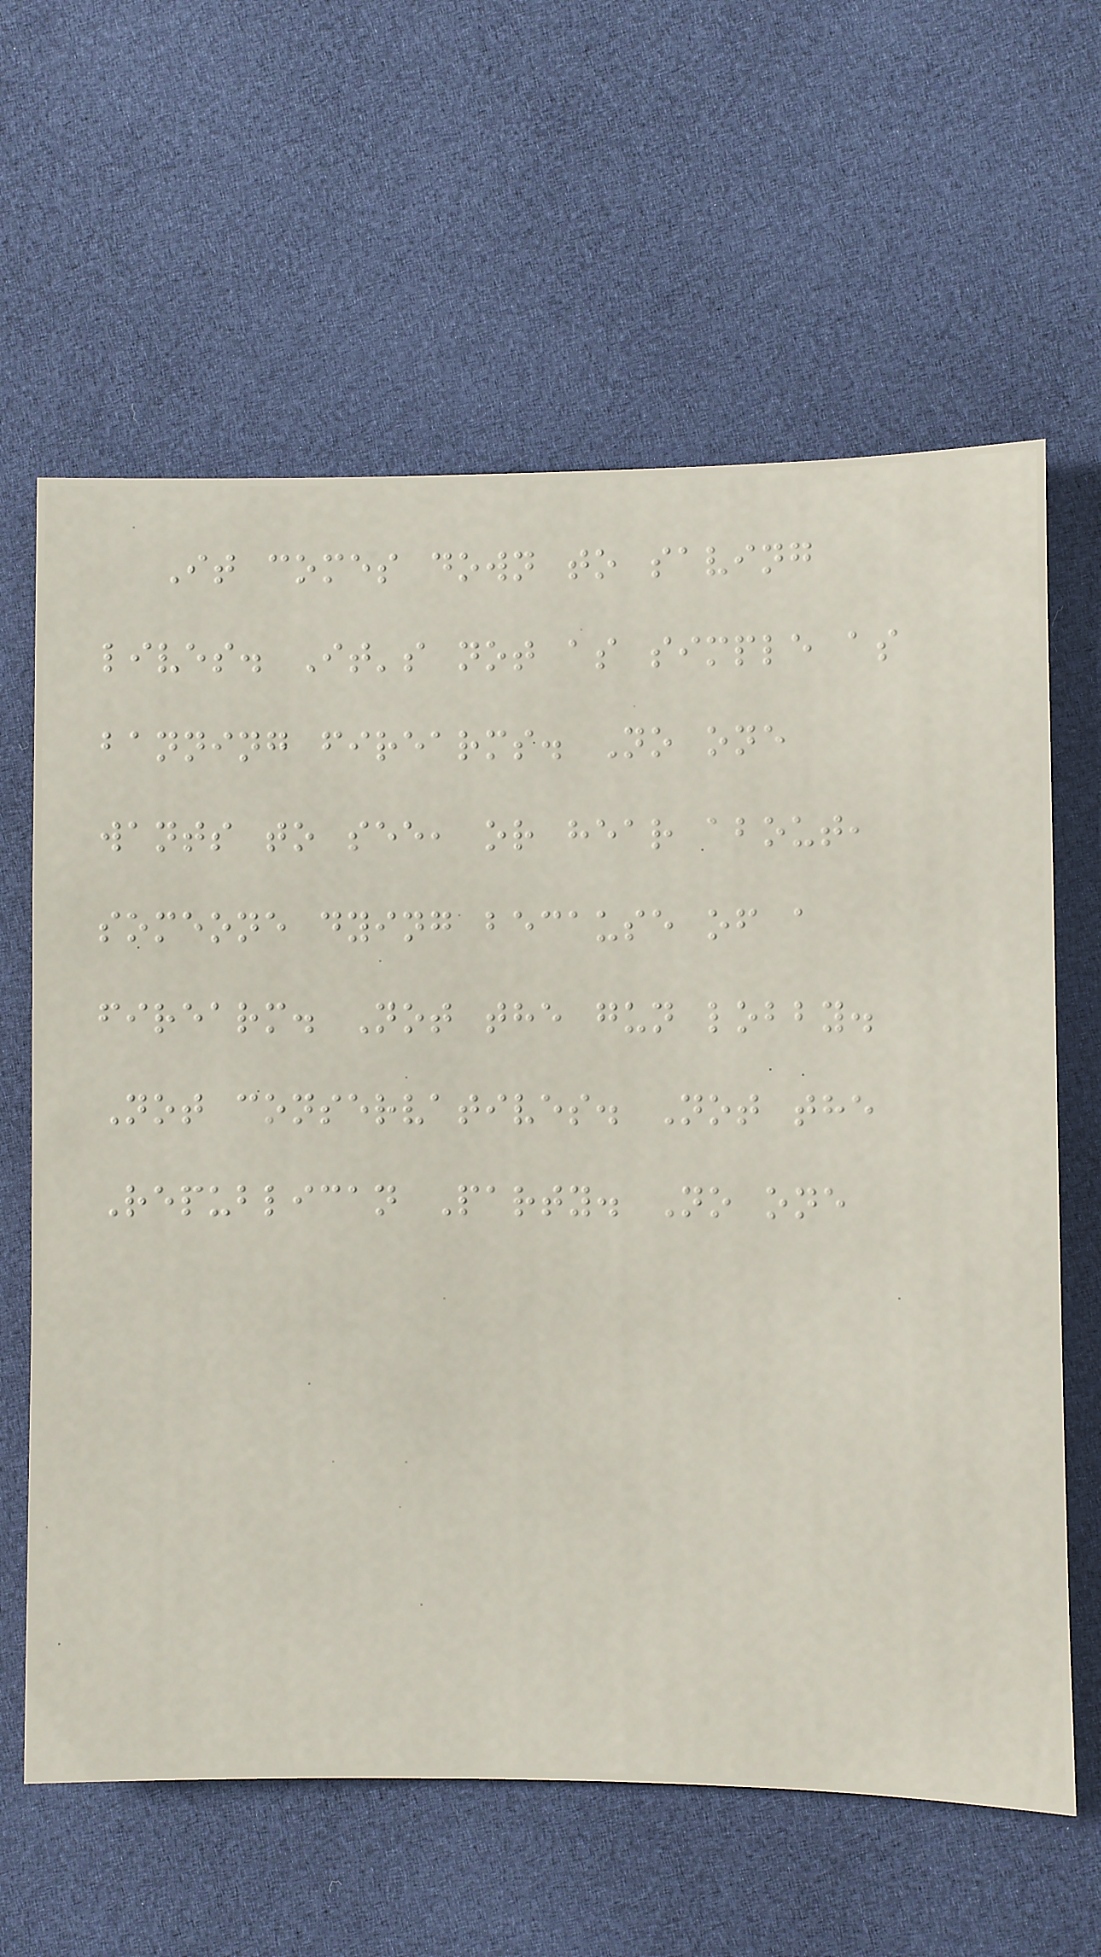It comes down to saving
lives. It's not as simple as
banning firearms. No one
wants to see, or hear about,
someone dying because of a
firearm. Not the gun lobby.
Not conservatives. Not the
Republican Party. No one
